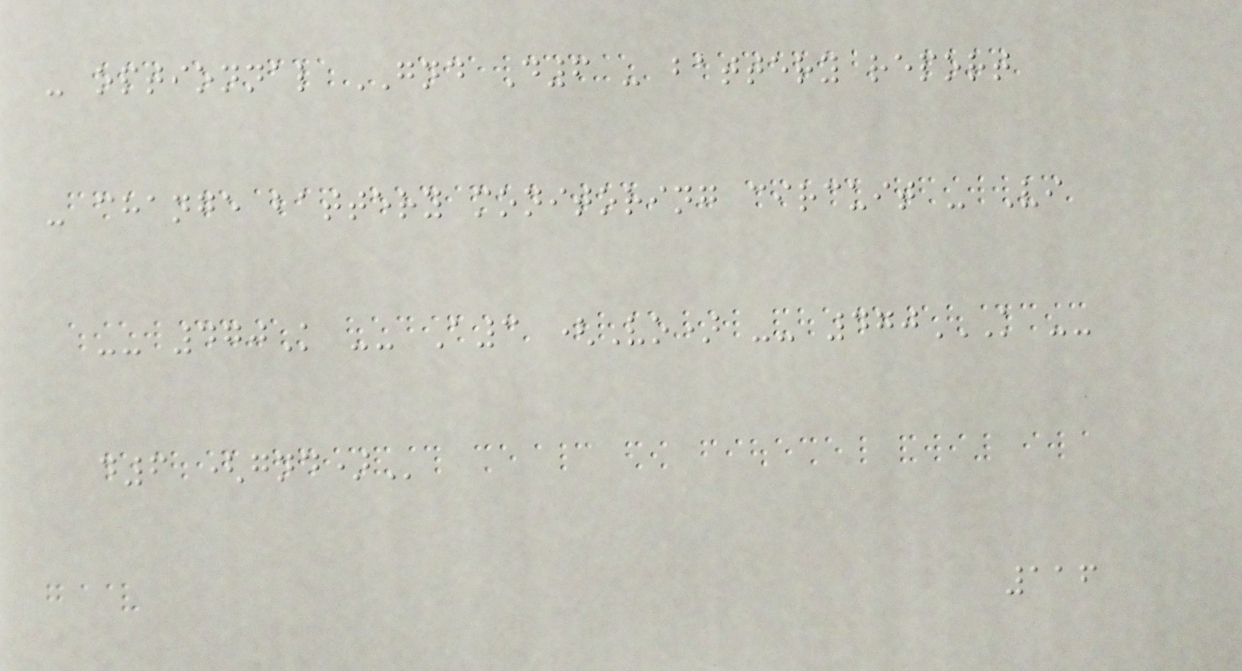- optionnal GND D6 - battery report
- change battery monitoring circuit - Vi
-- 470K -- A3 (Vo) -- 470K --
D6 (GND)
116
